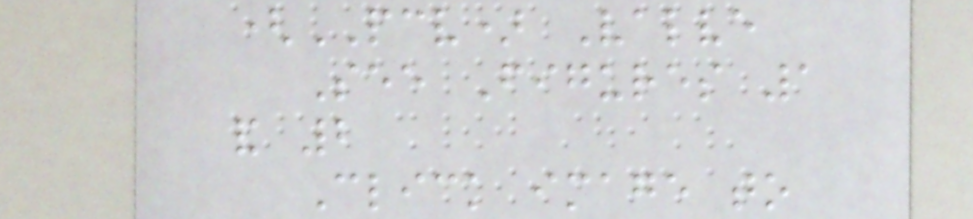(PCV) Valve
See Figures 1
and 2
Click image to
